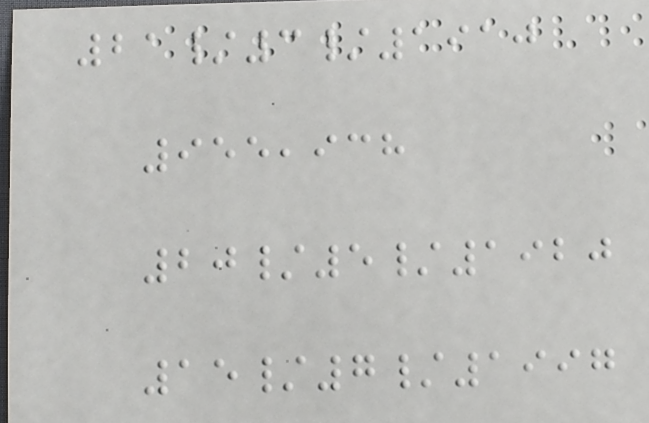21/3/1910
955,938
20/5/1920
15/7/1997
